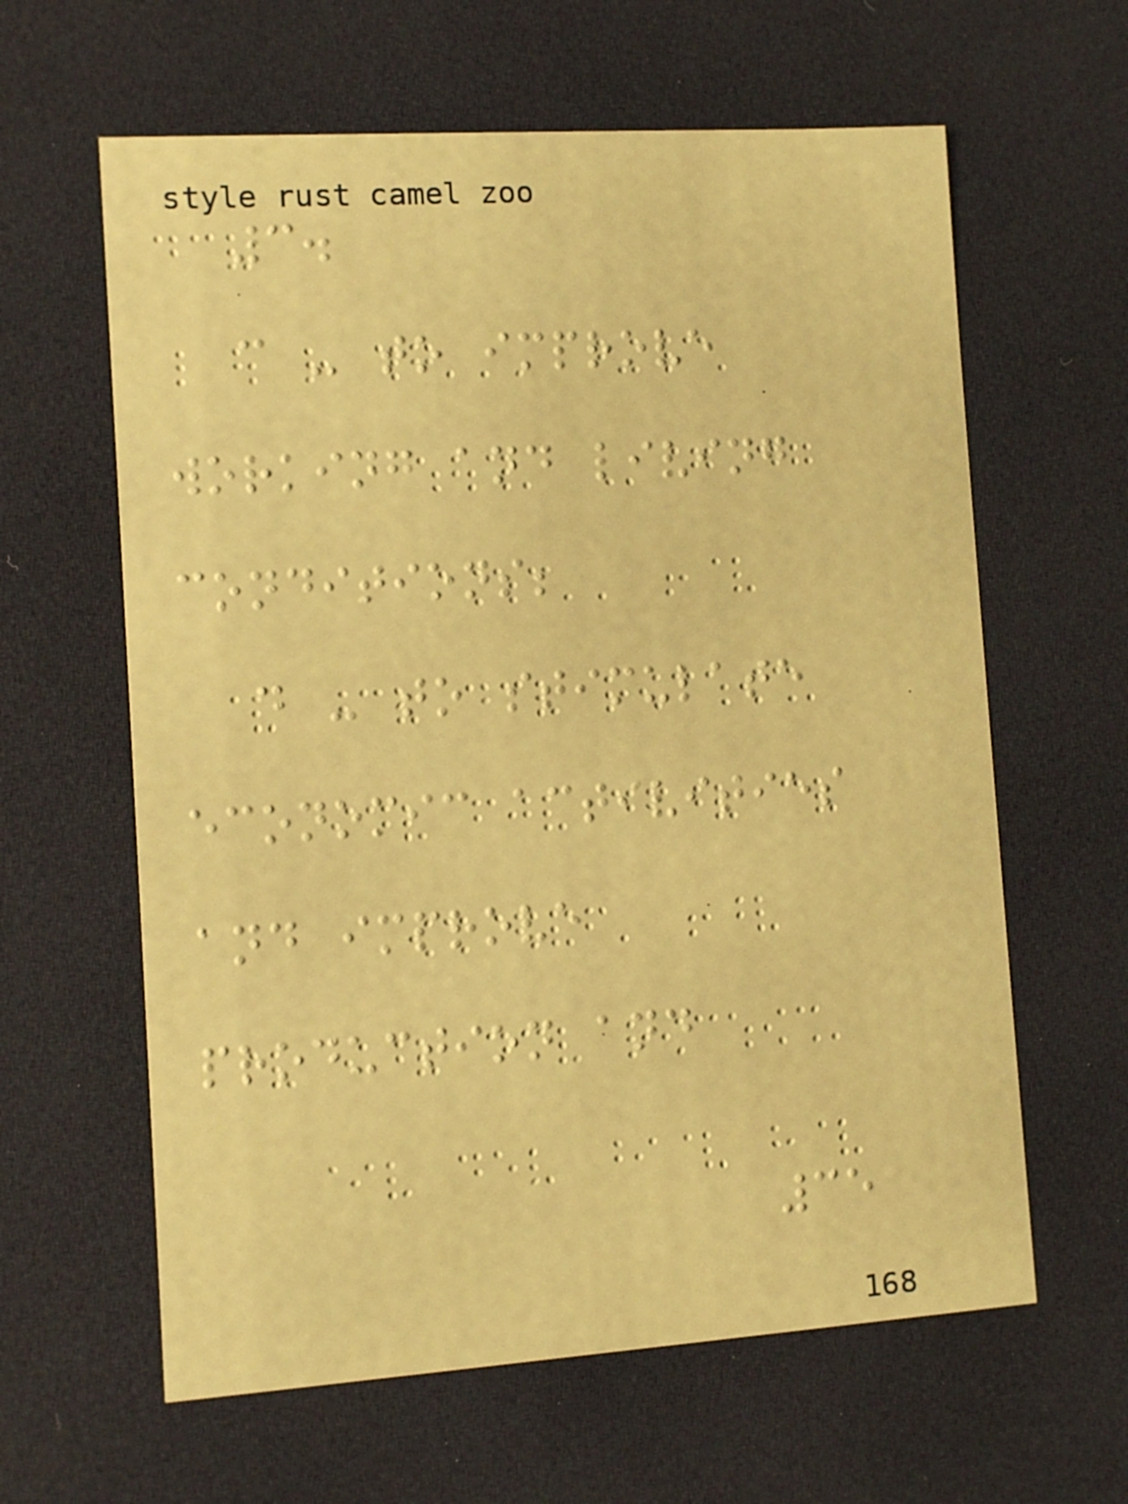3.
c - to improve
working and living
conditions;
d - to stimulate
economic activities
and improve
production and
35
